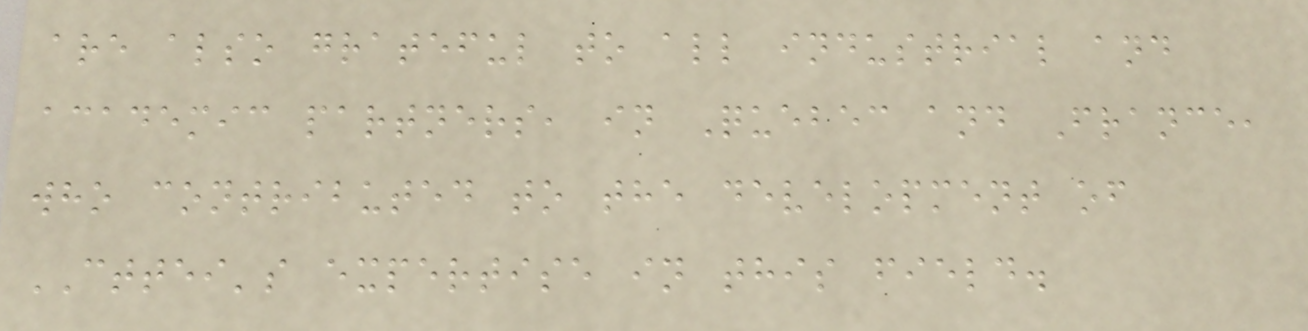are also grateful to all industrial and
academic partners, in Quebec and France,
who contributed to the development of
CTTEI's expertise in this field.
